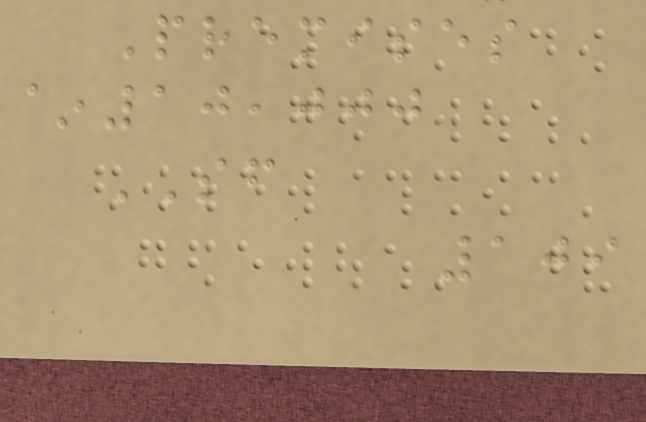Premises
~10,000
SF
109
